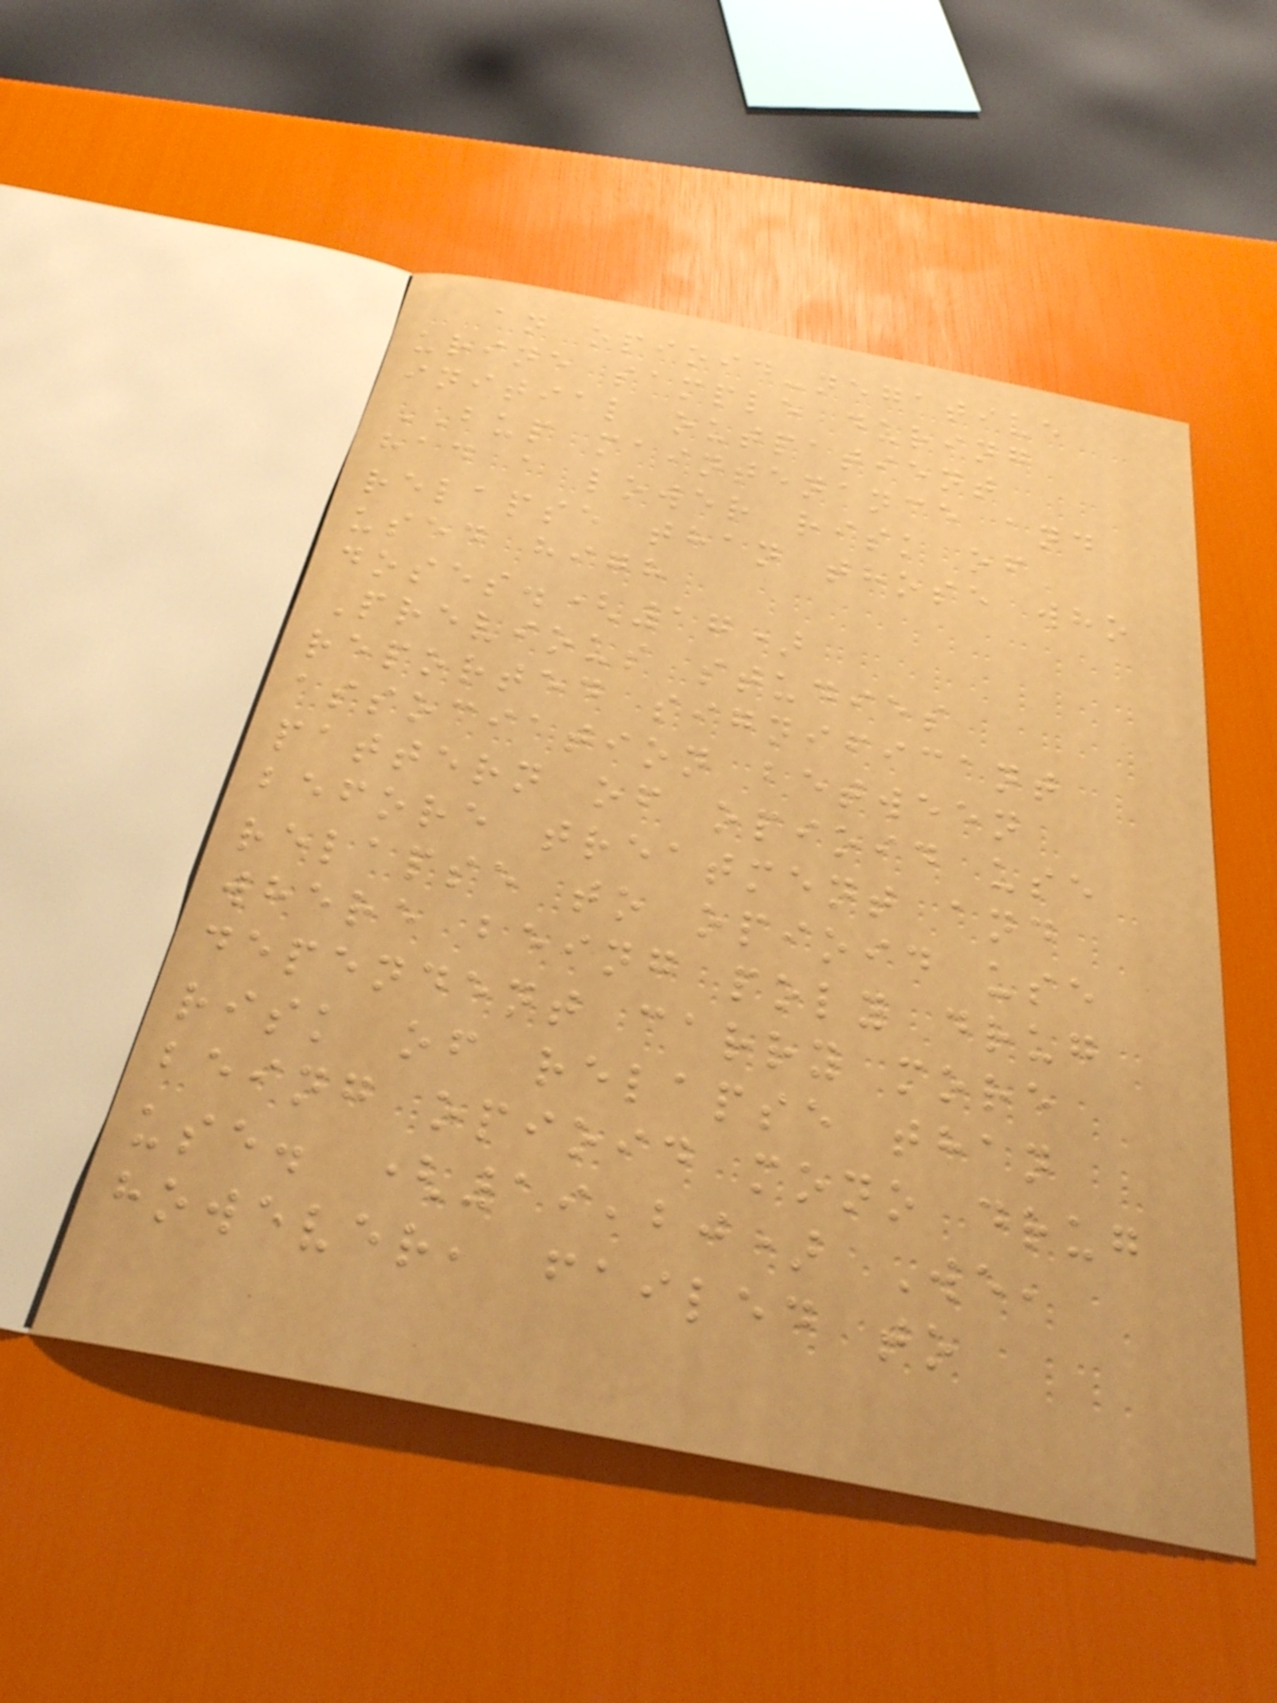an opioid-negative
urine sample during
initial outpatient
BUP maintenance and
had a lower risk of
relapse than those who
used high
doses.(17)
Previous studies
reported significant
association between
pattern of opioid use
before treatment and
relapse to opioid use
where being poly drug
dependent carry more
risk of relapse than
being opioid mono drug
use. (19,20) We,
however, failed to
